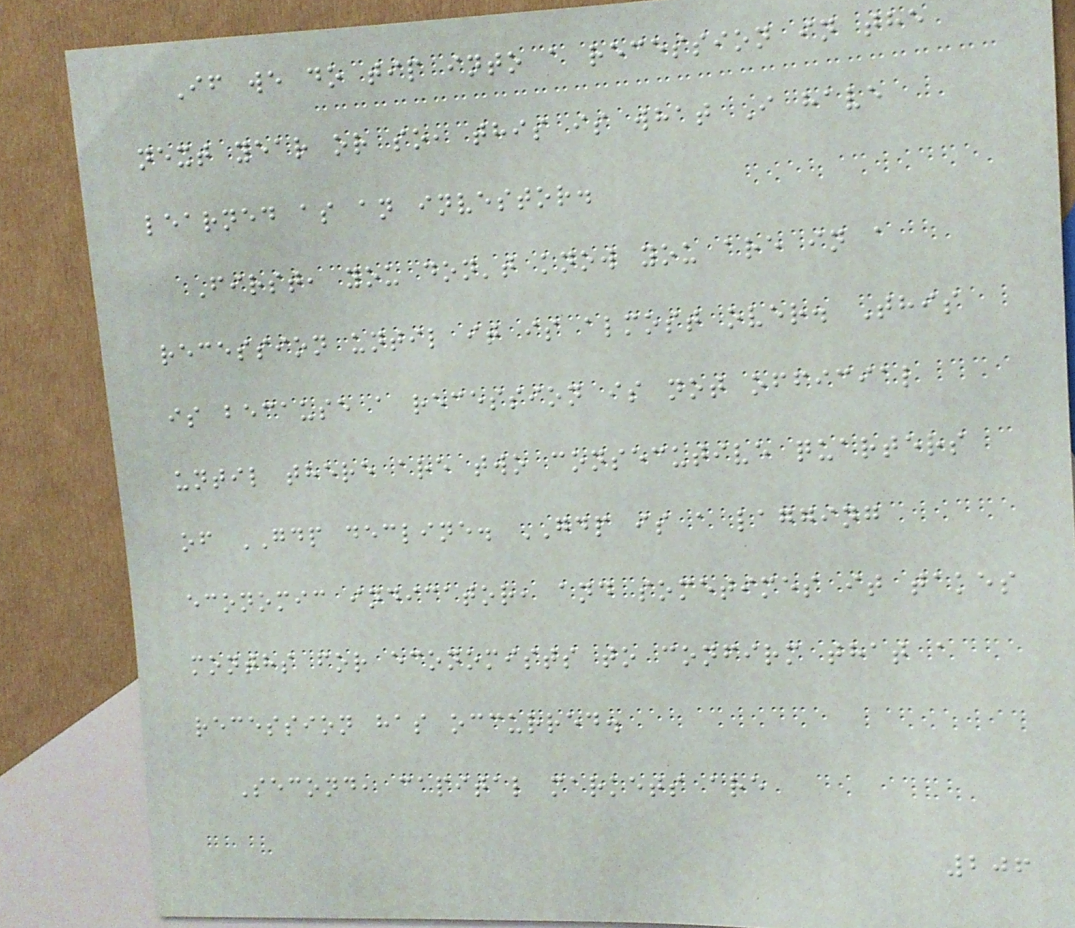If we do tip into a recession in the
next year or so, this is what I have
learned as an investor.
First, you don't know you are in a
recession until it is almost over. This
is because a recession is not official
until there are two consecutive quarters
of GDP decline. GDP is a lagging
economic indicator, and sometimes it takes
months for economists to confirm that a
recession has occurred.
Second, capital markets are
206
